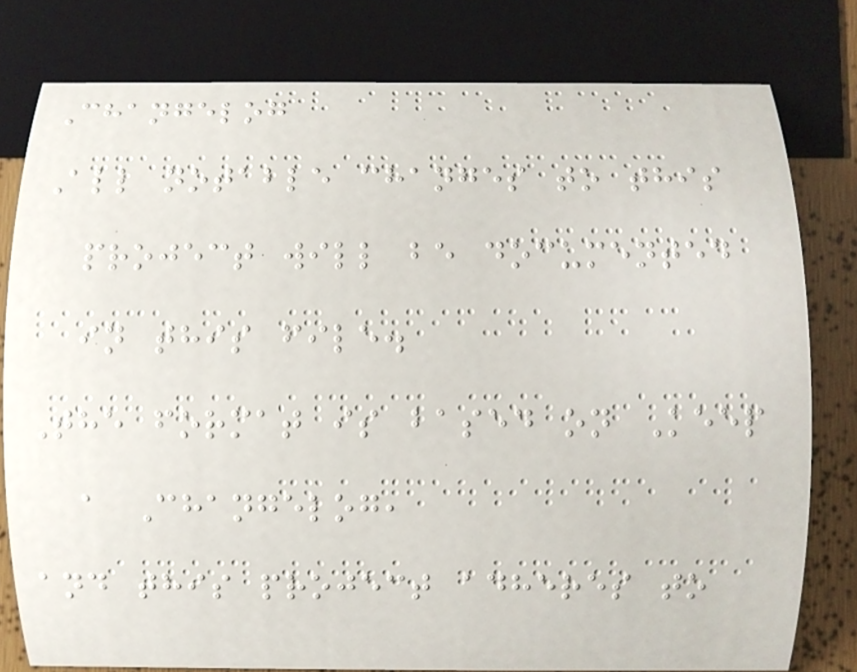Changelog
All notable changes to this
project will be documented
in this file.
The format is based on Keep
a Changelog,
and this project adheres to
